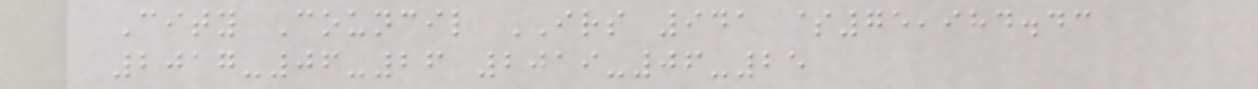City Council IRS 941 $75,984.43
2017-06-26 2019-06-25
